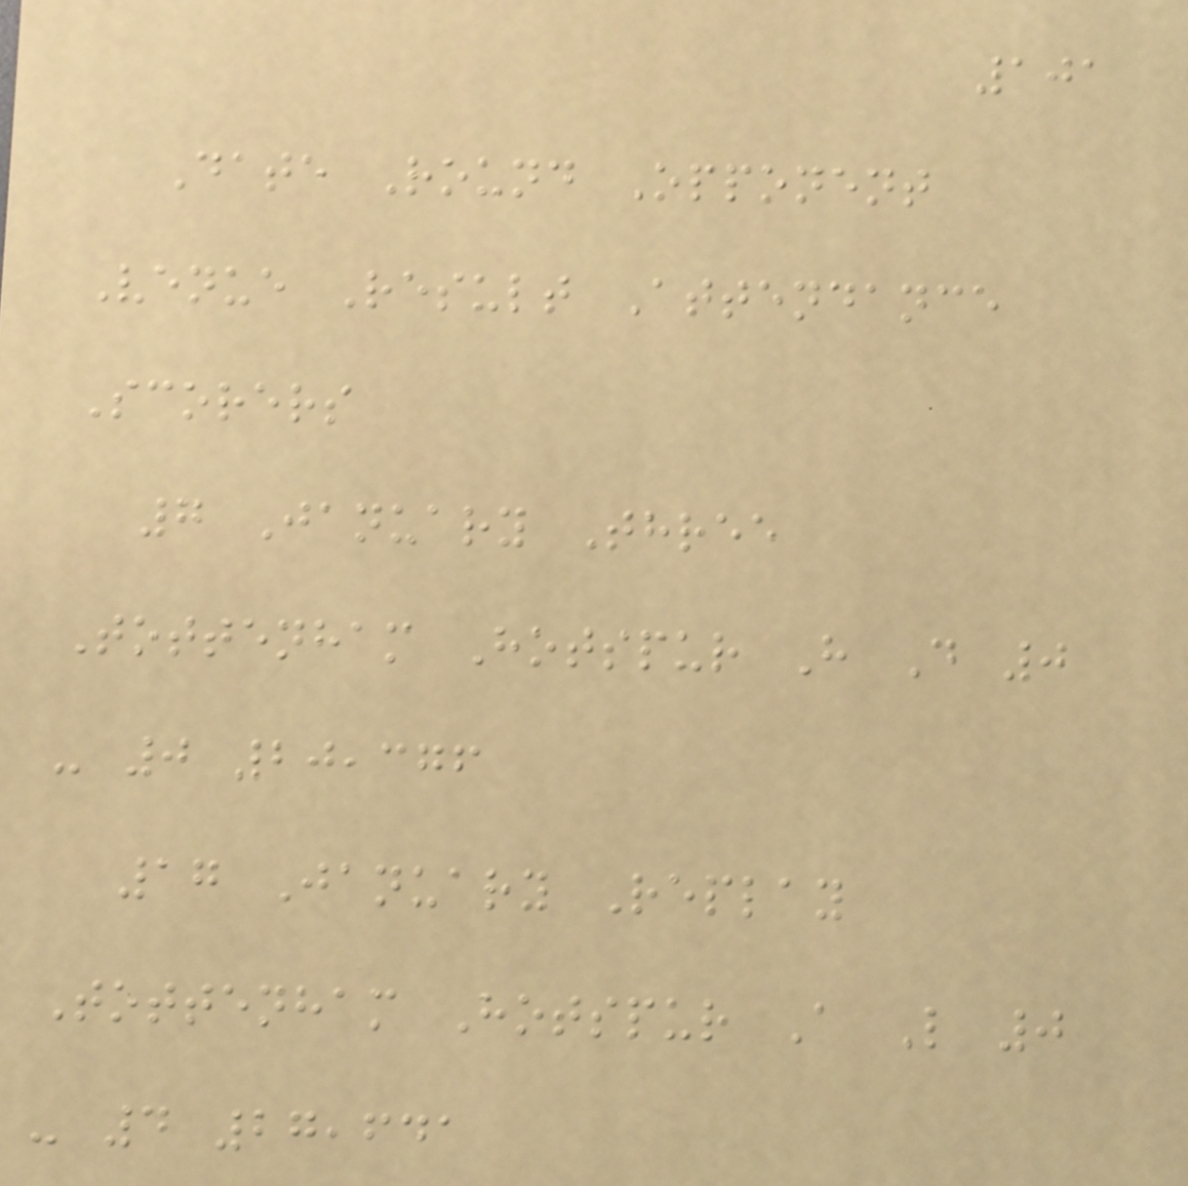101
Date Round Opponent
Venue Result Attendance
Scorers
7 January Three
Tottenham Hotspur H D 0
- 0 20,376
17 January Replay
Tottenham Hotspur A L 0
- 4 27,641
